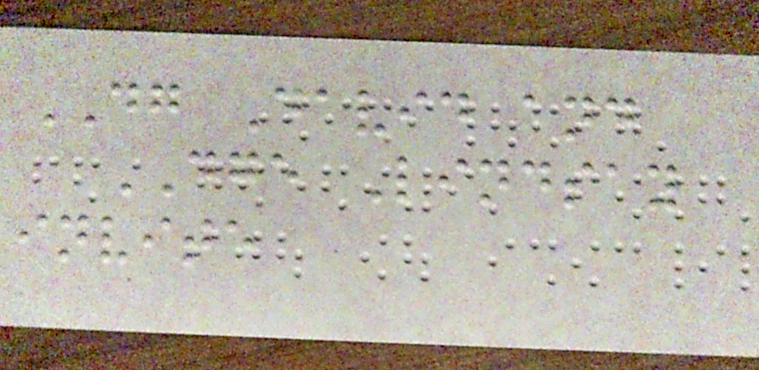DG David and
DGE Lindsay
invite
